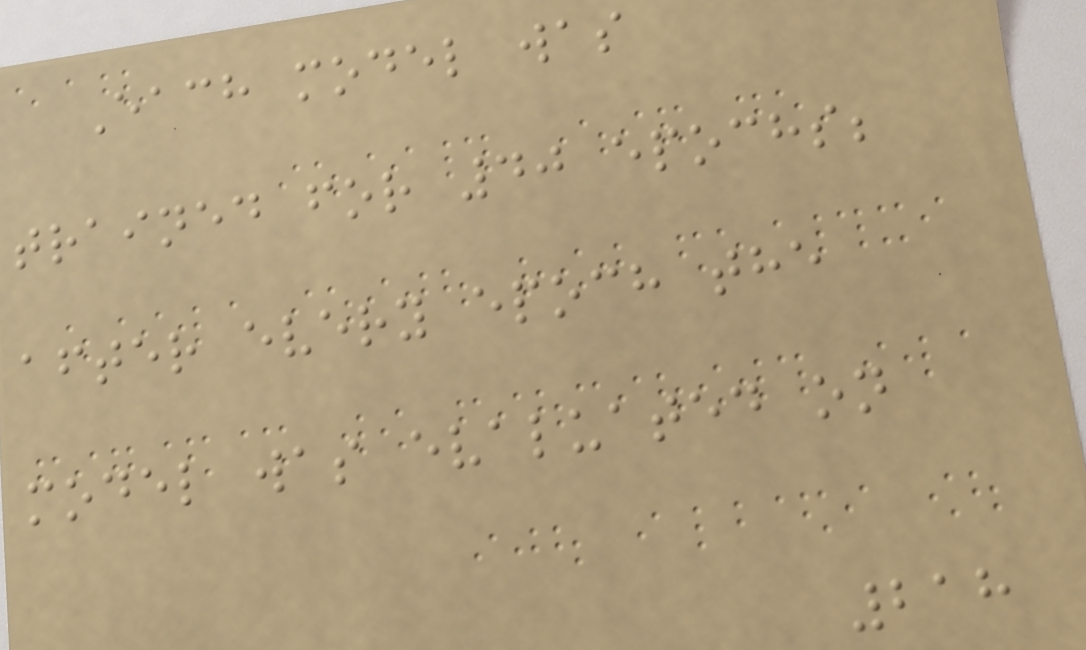Each model was
trained for 40 epochs;
after every epoch the
model was evaluated on
218
